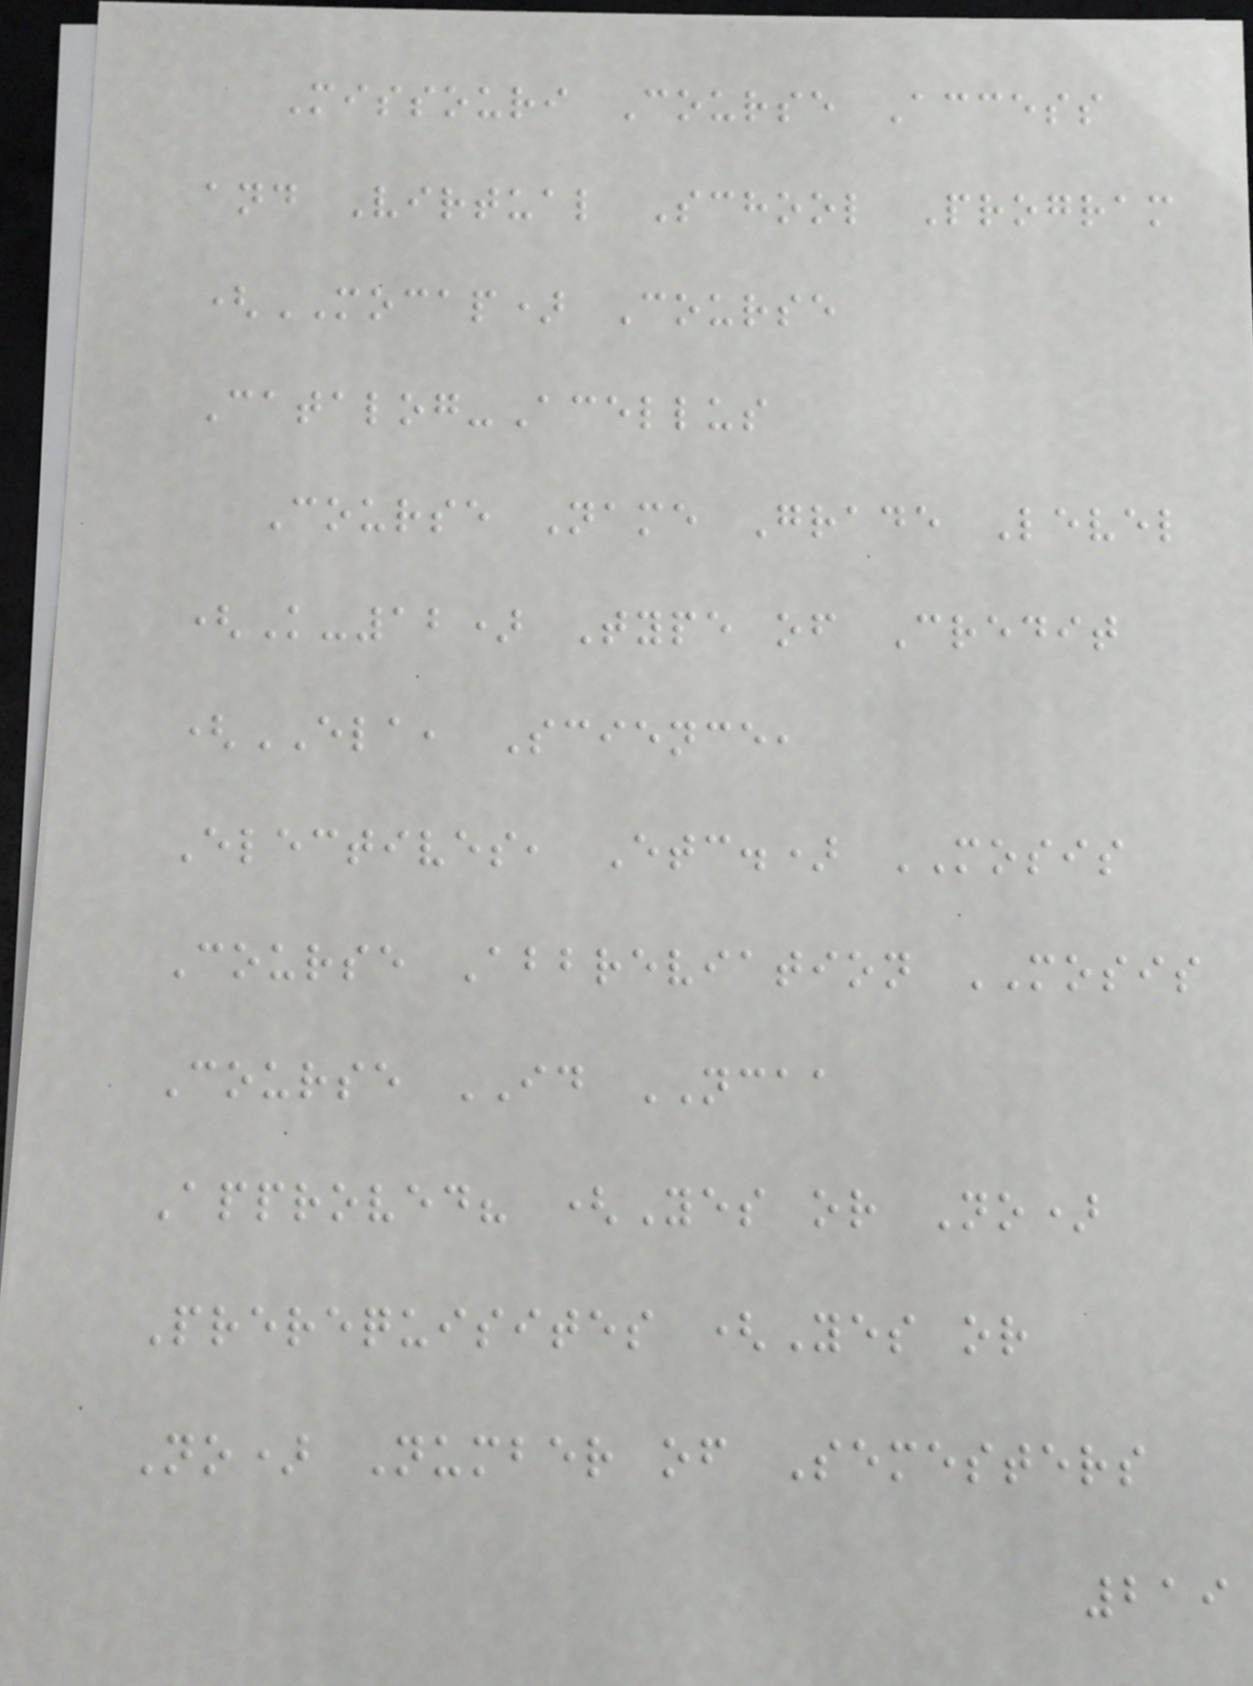Missouri Course Access
and Virtual School Program
(MOCAP) Course
Catalog-Acellus
Course Name Grade Level
(K-12) Type of Credit
(ELA, Science,
Electives, Etc.) MOSIS
Course Abbreviation MOSIS
Course ID NCAA
Approved? (Yes or No)
Prerequisites (Yes or
No) Number of Semesters
219
